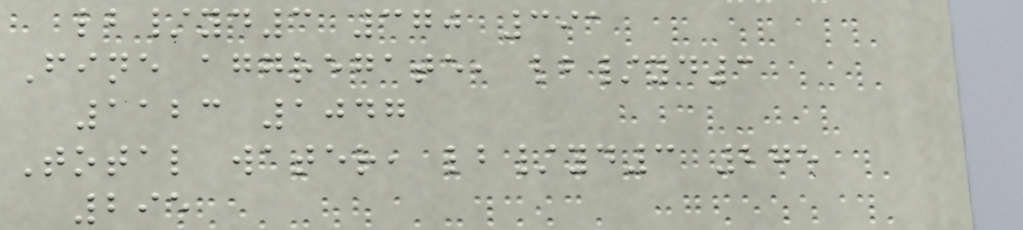lb/yd3 370 391
Fine aggregate, lb/yd3
1123 1047
Total water, lb/yd3 275
295
